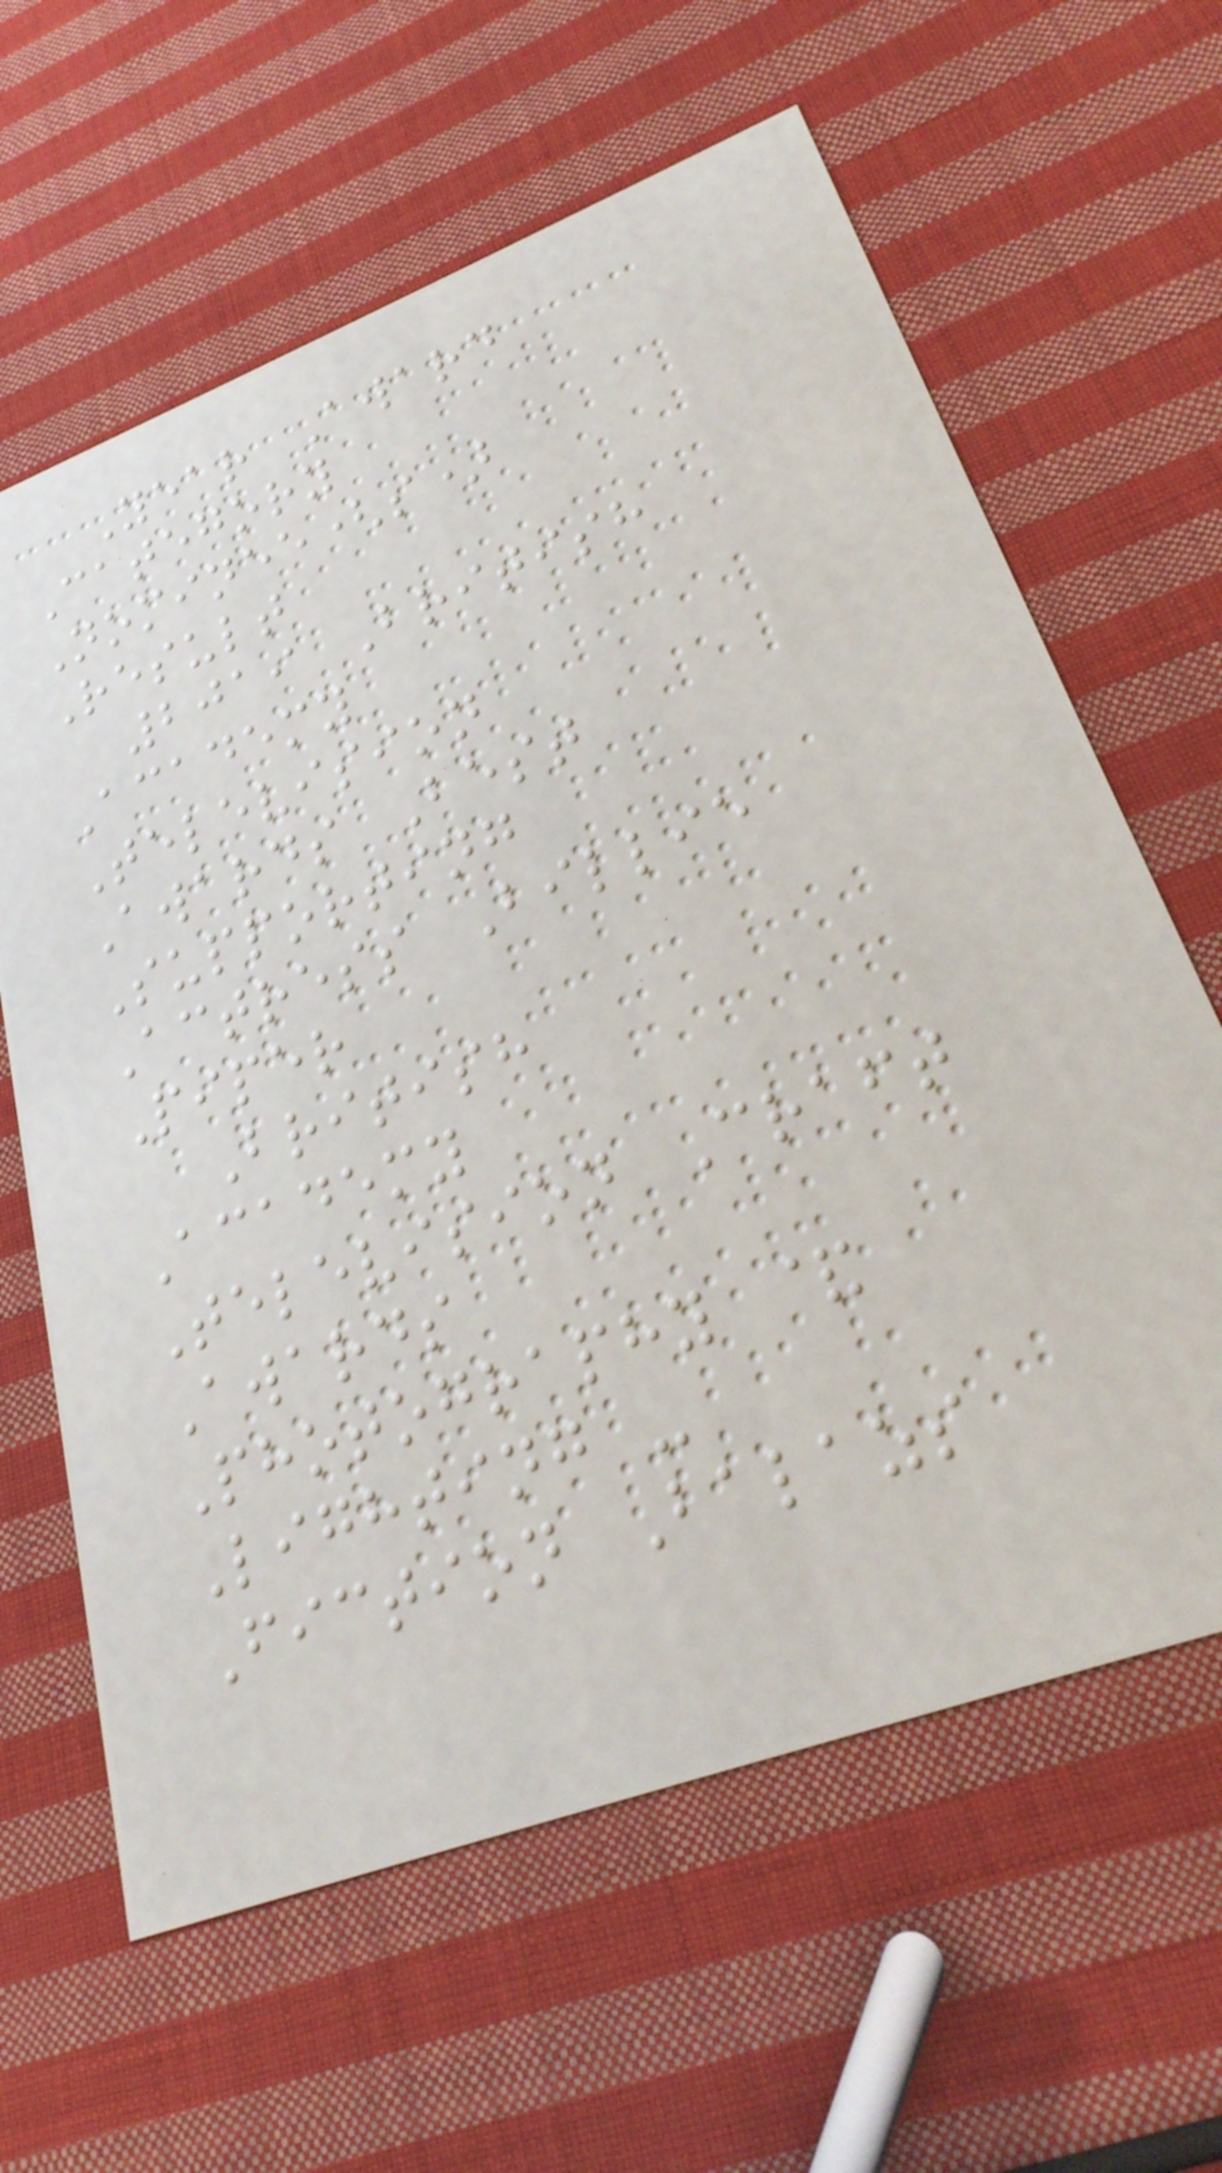Year Award
Category
Nominee(s)
Result
2019 British
Academy
Television
Awards Best
Supporting
Actress Billie
Piper
British
Academy
Television Craft
Awards
Photography &
Lighting -
Fiction Balazs
